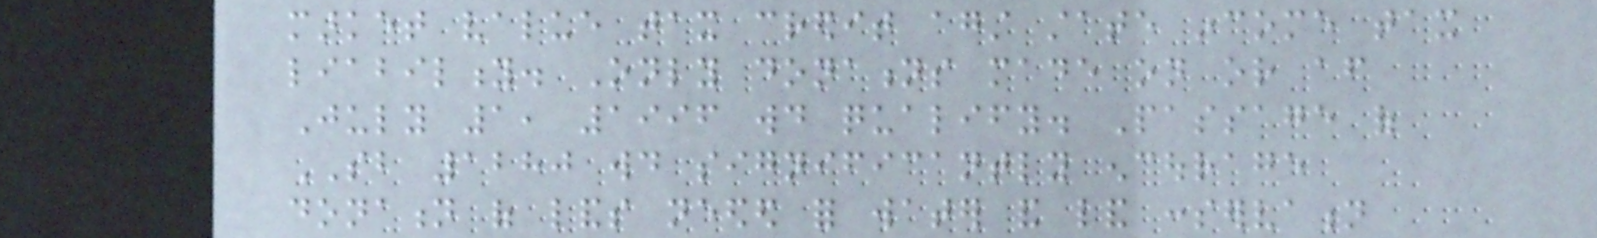market value tax credit against state income tax
liability. Only donations made on or after
July 1, 1996 would qualify. Passage of
SB 1280 would significantly encourage
donation of lands needed for water and land conservation
